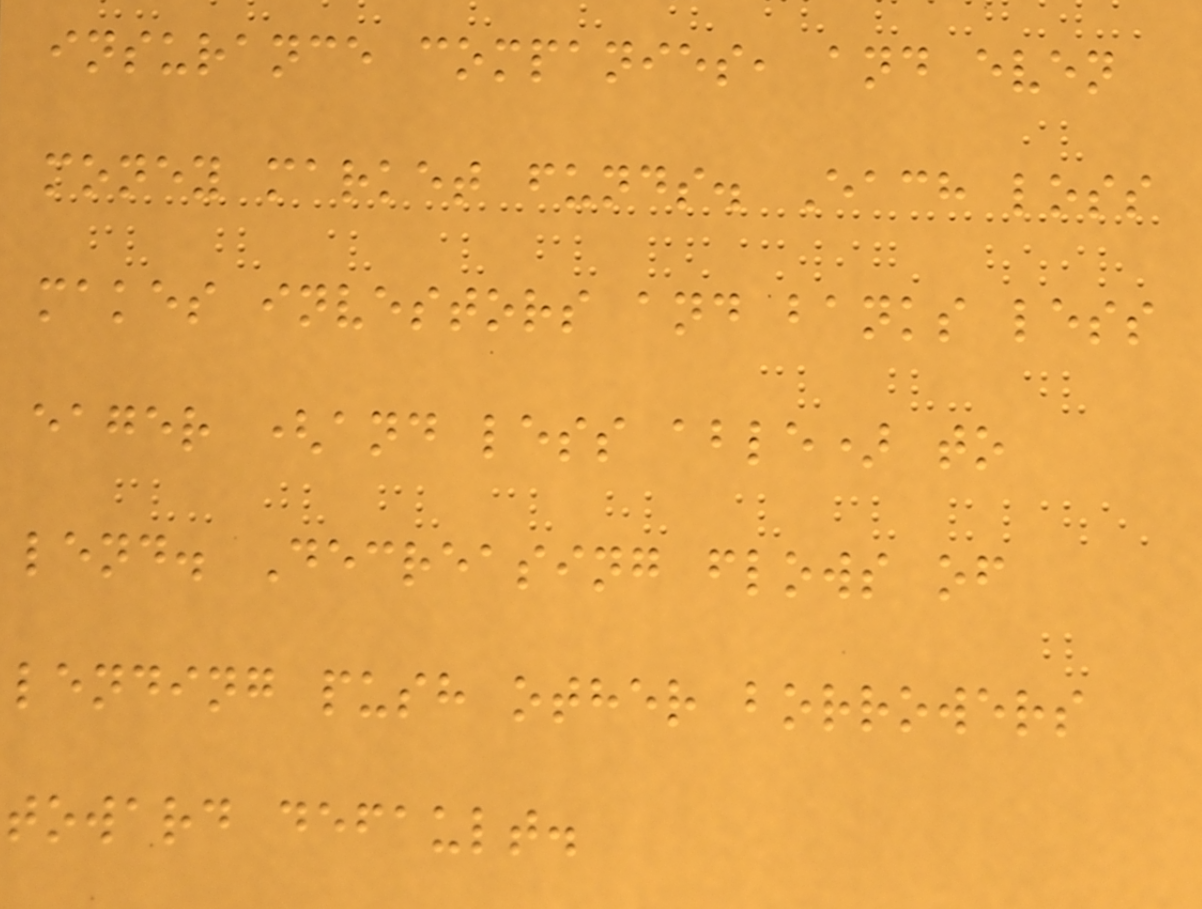insurance companies, and even
money market funds. Each loss
makes investors and banks less
eager (and less able) to
lend. Decreasing flows of
lending push other borrowers
toward default.
